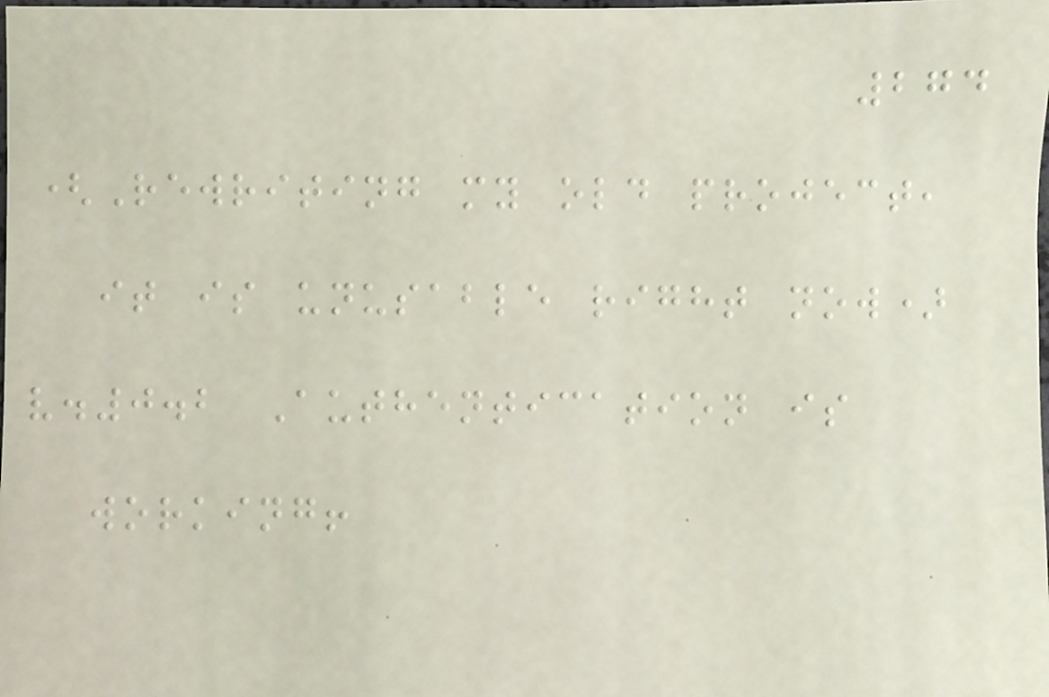274
(Rewriting my old project,
it is unusable right now)
v.0.2 Authentication is
working!
